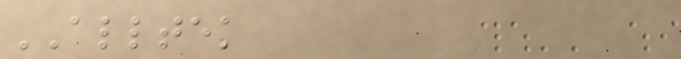ALLTEK
